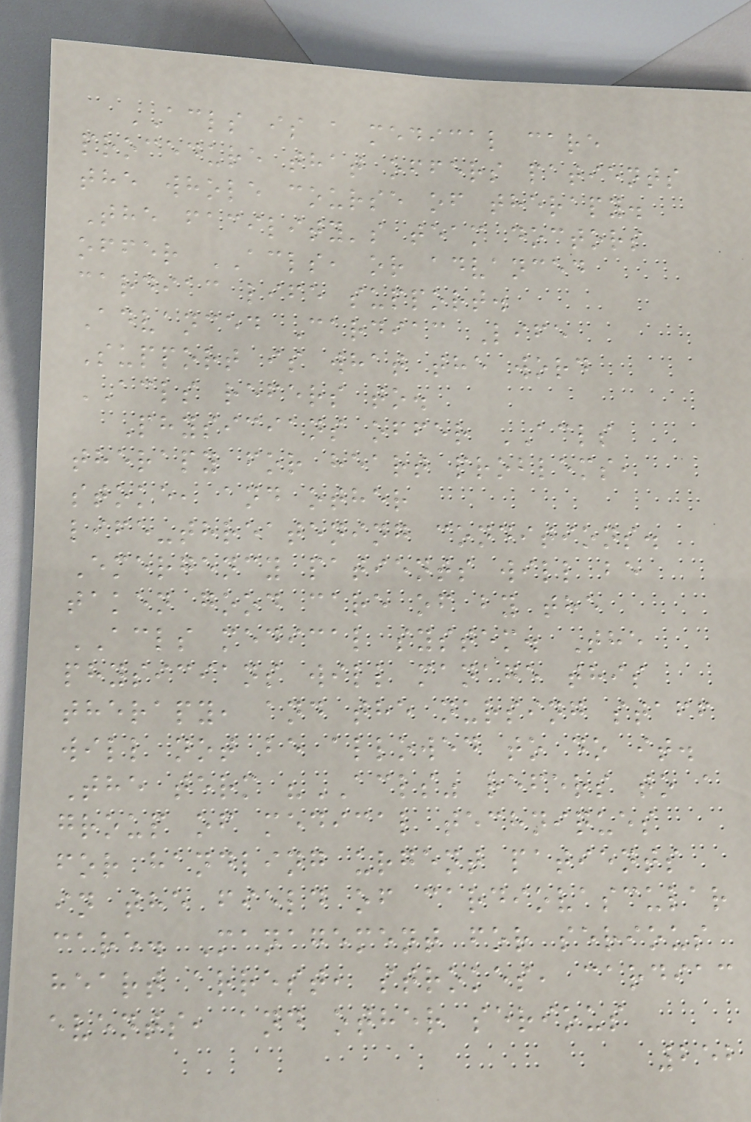ACLS is a medical care
procedure that offers patients
the whole course of therapy.
The facility's team doctors
offer ACLS, or advanced
cardiac life support.
Advanced Cardiac Life
Support is what the word
ACLS refers to.
Physicians offer ACLS
therapy for heart problems,
stoke, and other
life-threatening conditions.
Emergency patients will be
taken good care of by the
ACLS medical system. The
physicians will manage this
therapy, and the nursing staff
will not be allowed to do it.
The term "ACLS" refers to a
group of medical techniques
for handling urgent patients
in the field of cardiovascular
care. Management for serious
heart arrest, strokes, cardiac
events, and other serious
252
